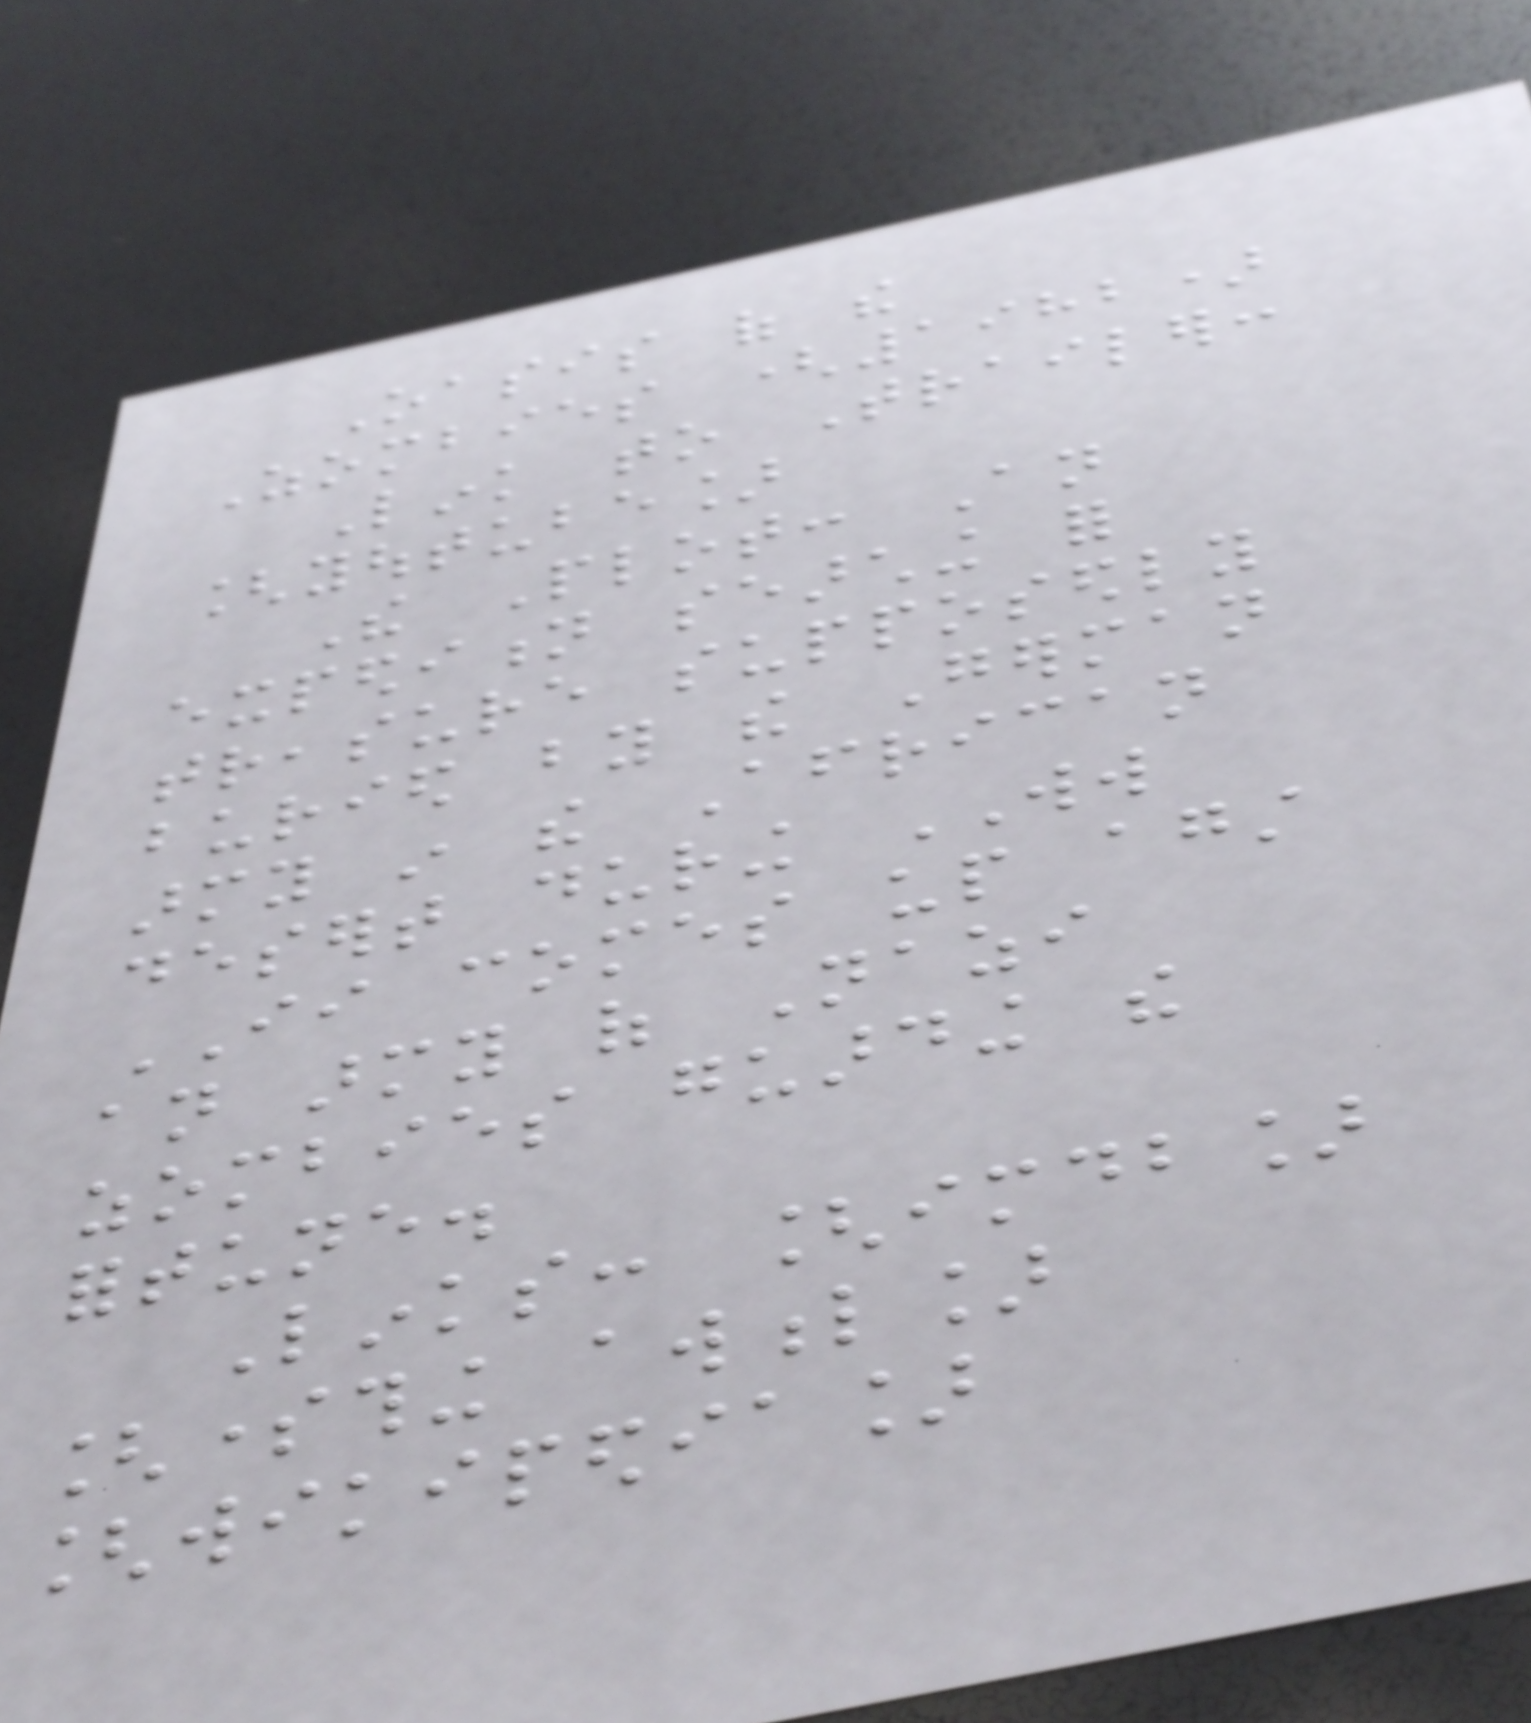Oasis of the
Zombies (1982)
Link to Trailer:
[youtube]
The Plot: An
expedition searching for
treasure supposedly
buried by the German
army in the African
desert during WW
II comes up against
an army of Nazi
zombies guarding the
fortune.
Links: [imdb]
[something awful]
[wikipedia]
